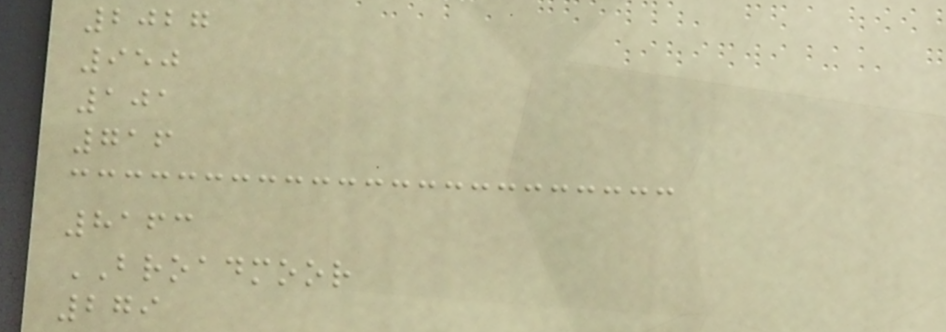2027
950
101
716
8163
BROADMOOR
279
